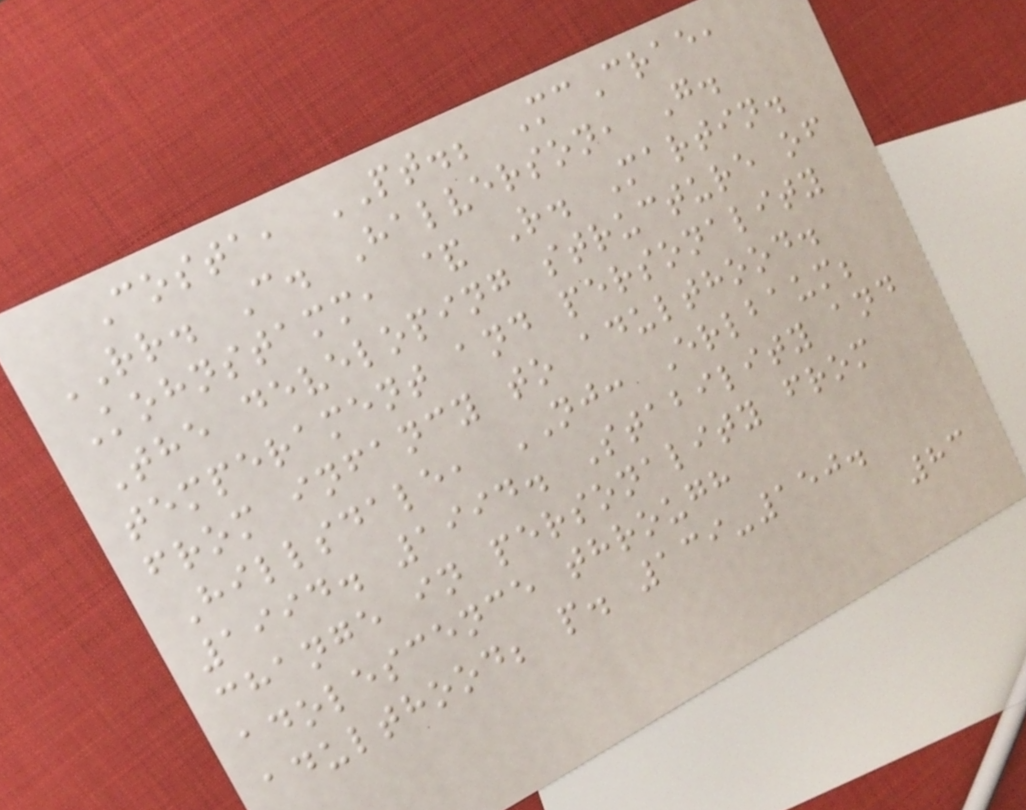Costa, PT.; McCrae,
RR. C. Halverson, G.
Kohnstamm, & R. Martin.
The developing structure of
temperament and personality
from infancy to adulthood.
Hillsdale, NJ: Erlbaum;
1994. 1994. Stability and
change in personality from
adolescence through
adulthood; p. 139-150.
83
